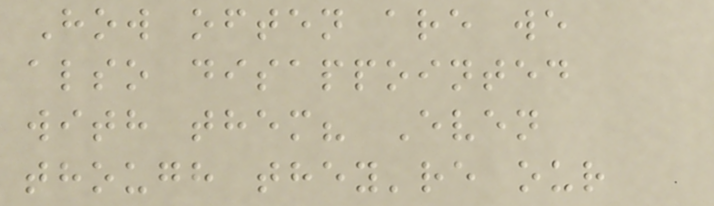How often are we
also disappointed
with them? Even
though they're our
